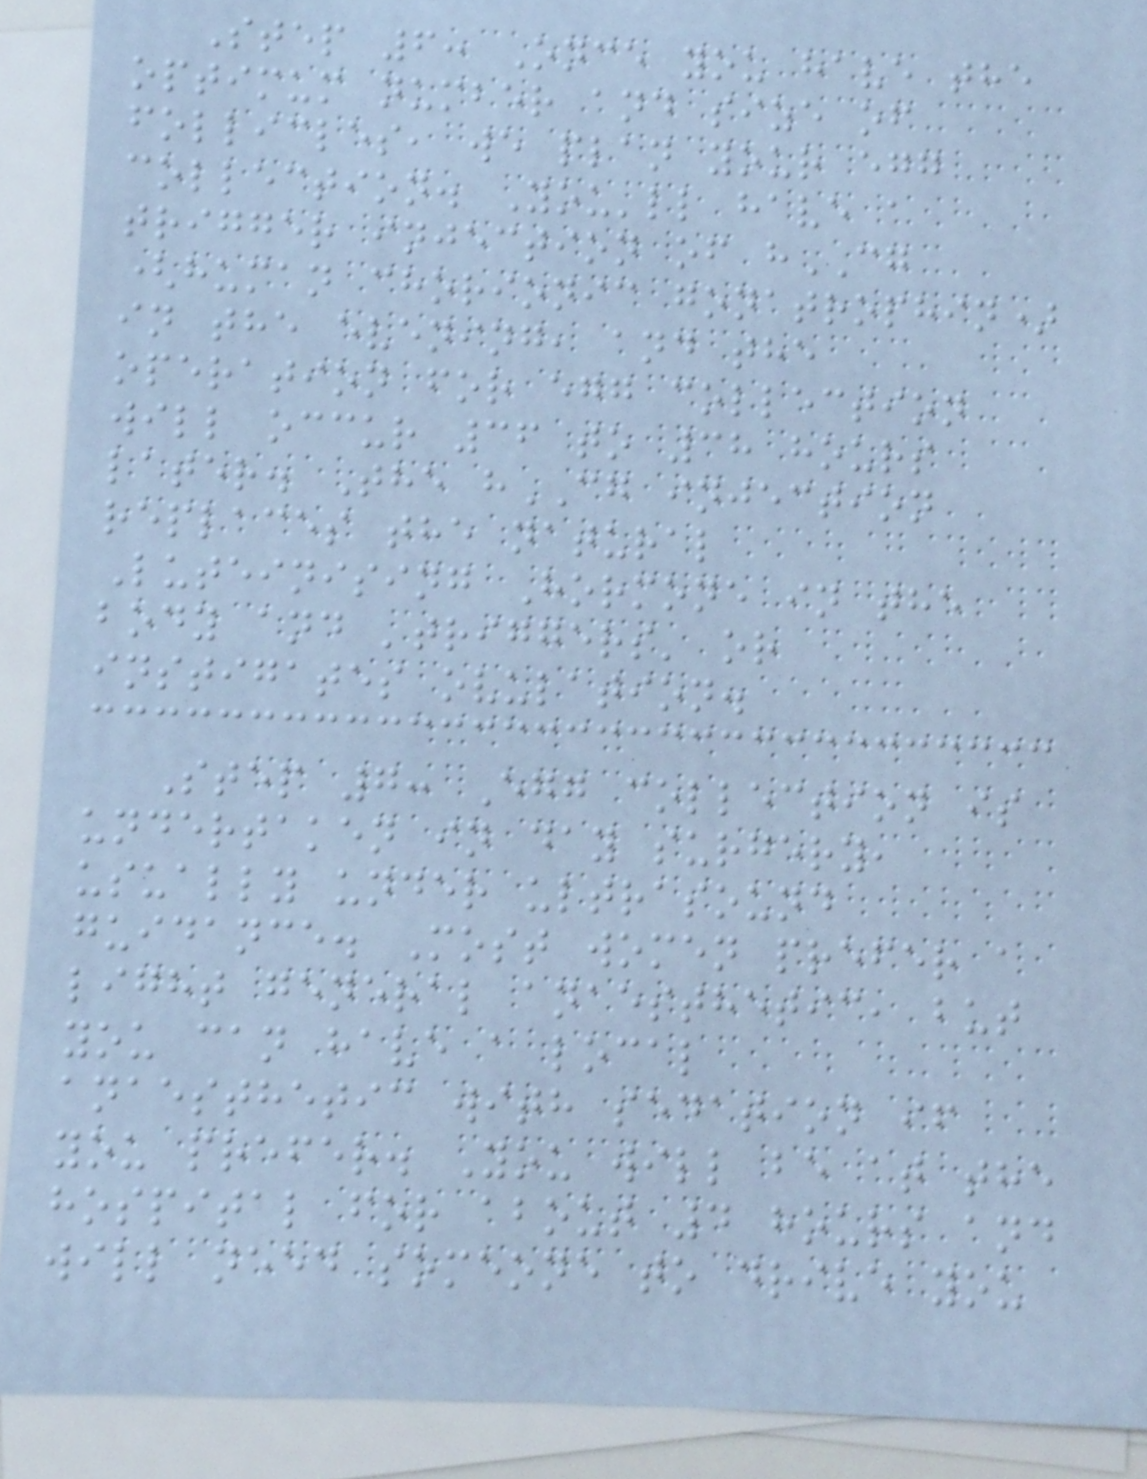Step 6: Once you have the
optimum number and size of
follicles, we plan your egg
collection. You'll have a
trigger injection of hCG
(human chorionic gonatrophin)
in the evening, and the
operation for egg collection
will occur 36 to 38 hours
later. The hCG injection
replaces the natural
Luteinising Hormone in the
body and 'triggers' or
instigates ovulation.
Step 7: Egg collection is
undertaken in day surgery,
usually under ultrasound
guidance. Most women prefer a
light general anaesthetic, but
you can have a local
anaesthetic with sedation if
you prefer. You will be at the
hospital for about 4 hours and
will need someone to drive you
